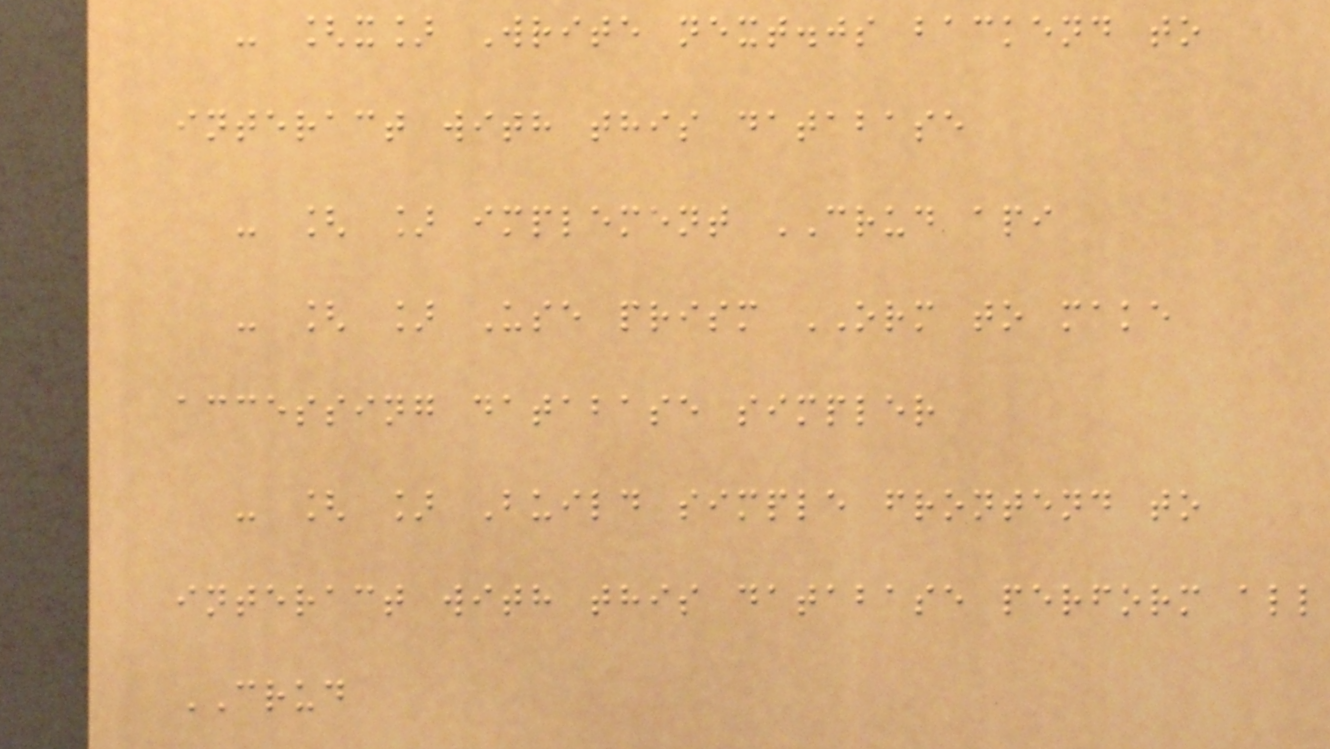- [x] Write next.js backend to
interact with this database
- [ ] implement CRUD api
- [ ] Use prism ORM to make
accessing database simpler
- [ ] Build simple frontend to
interact with this database perform all
CRUD
